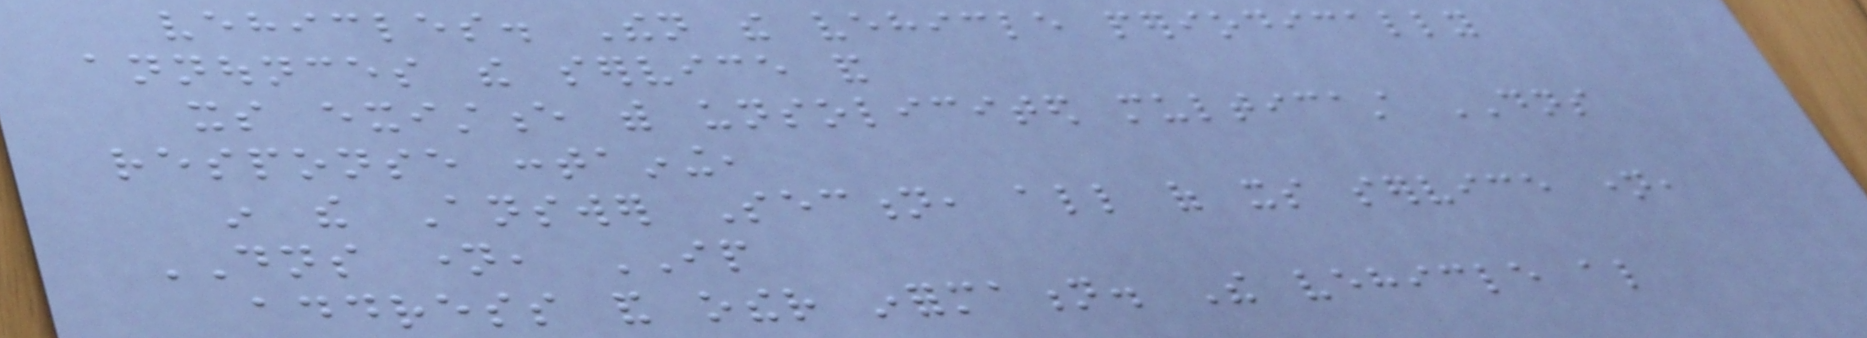vehicles. Then the vehicle periodically
announces the service and
its existence with unsolicited multicast DNS
response containing,
in the Answer Section, all of its service name,
DNS name, IP
address and other information. The vehicle also
